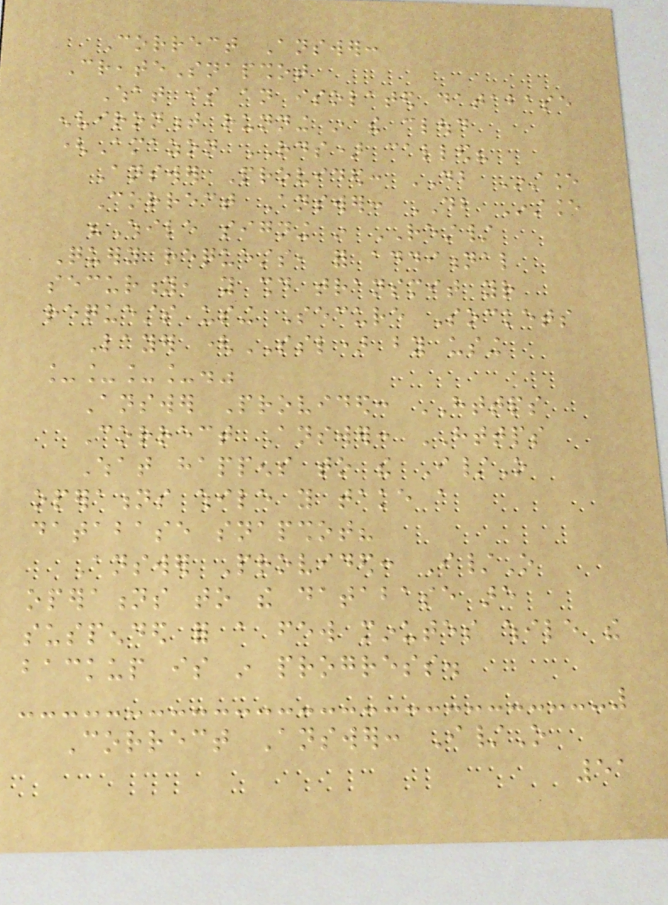Correct Answer:
CreateSnapshot
What is an isolated database
environment running in the cloud
(Amazon RDS) called?
Answer Provided: DB Instance
Correct Answer: DB Instance
"While signing in REST/
Query requests, for additional
security, you should transmit your
requests using Secure Sockets
Layer (SSL) by using
____."
Answer Provided: HTTPS
Correct Answer: HTTPS
What happens to the I/O
operations while you take a
database snapshot?
Answer Provided: I/O
operations to the database are
suspended for a few minutes while the
backup is in progress.
Correct Answer: I/O
51
